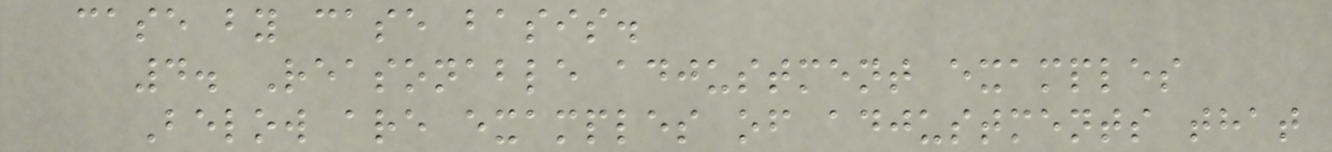case by case basis.
4. Reasonable adjustment examples
Below are examples of adjustments that
